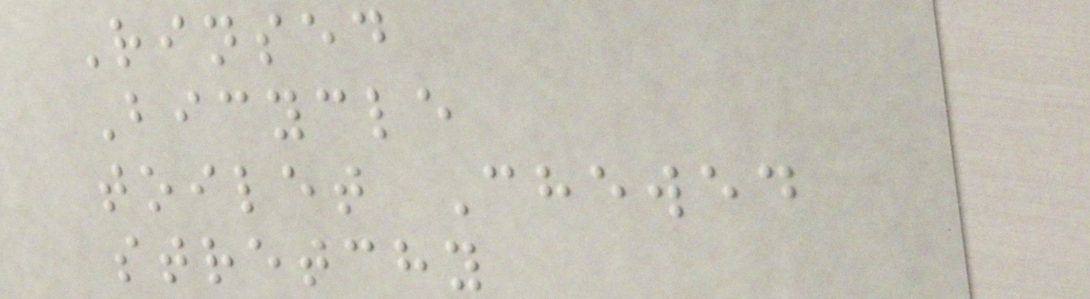Rinsed
Bicycle
toilet Chewed
stretchy
